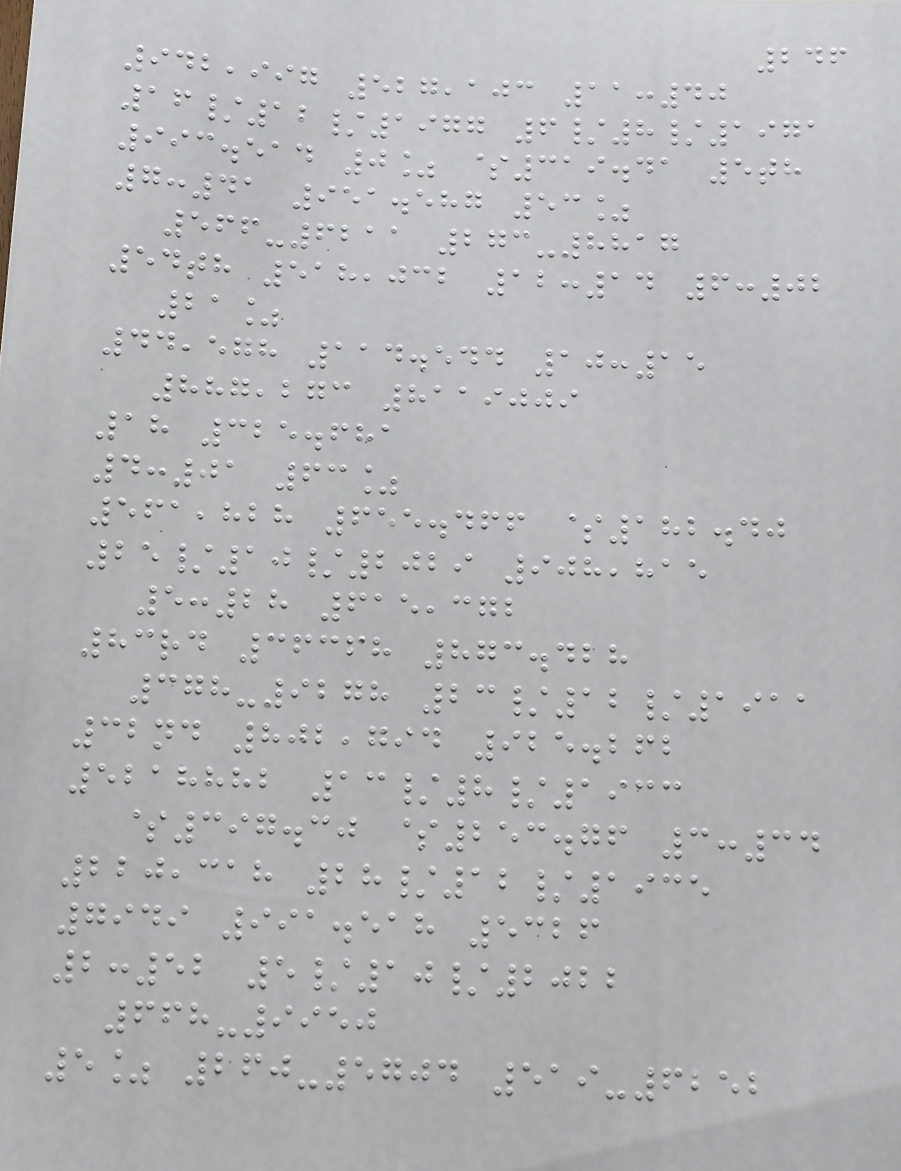246
942,997 527,103 11:40
16/12/1977 6/8/1971
993.514 0% $319.41 5th
7:41 951.587 53%
566-6211 273-8817
54th 518,032 12:14 6:02
21%
44,578 114.544 10:15
887,273 8119009
18 325.681
4:01 63%
561,828 655.466 $182.40
25/10/2029 908,815
5:28 615,372
83rd 36368 873.428
378-9278 23/12/1911
32nd 802,794 925.262
5218882 13/8/1933
$397.30 $253.76 3:34
220,318 28/12/1935
7949 991.518 5326
2:52 5/10/2022
668-9950
5% 260-5704 519-6252
